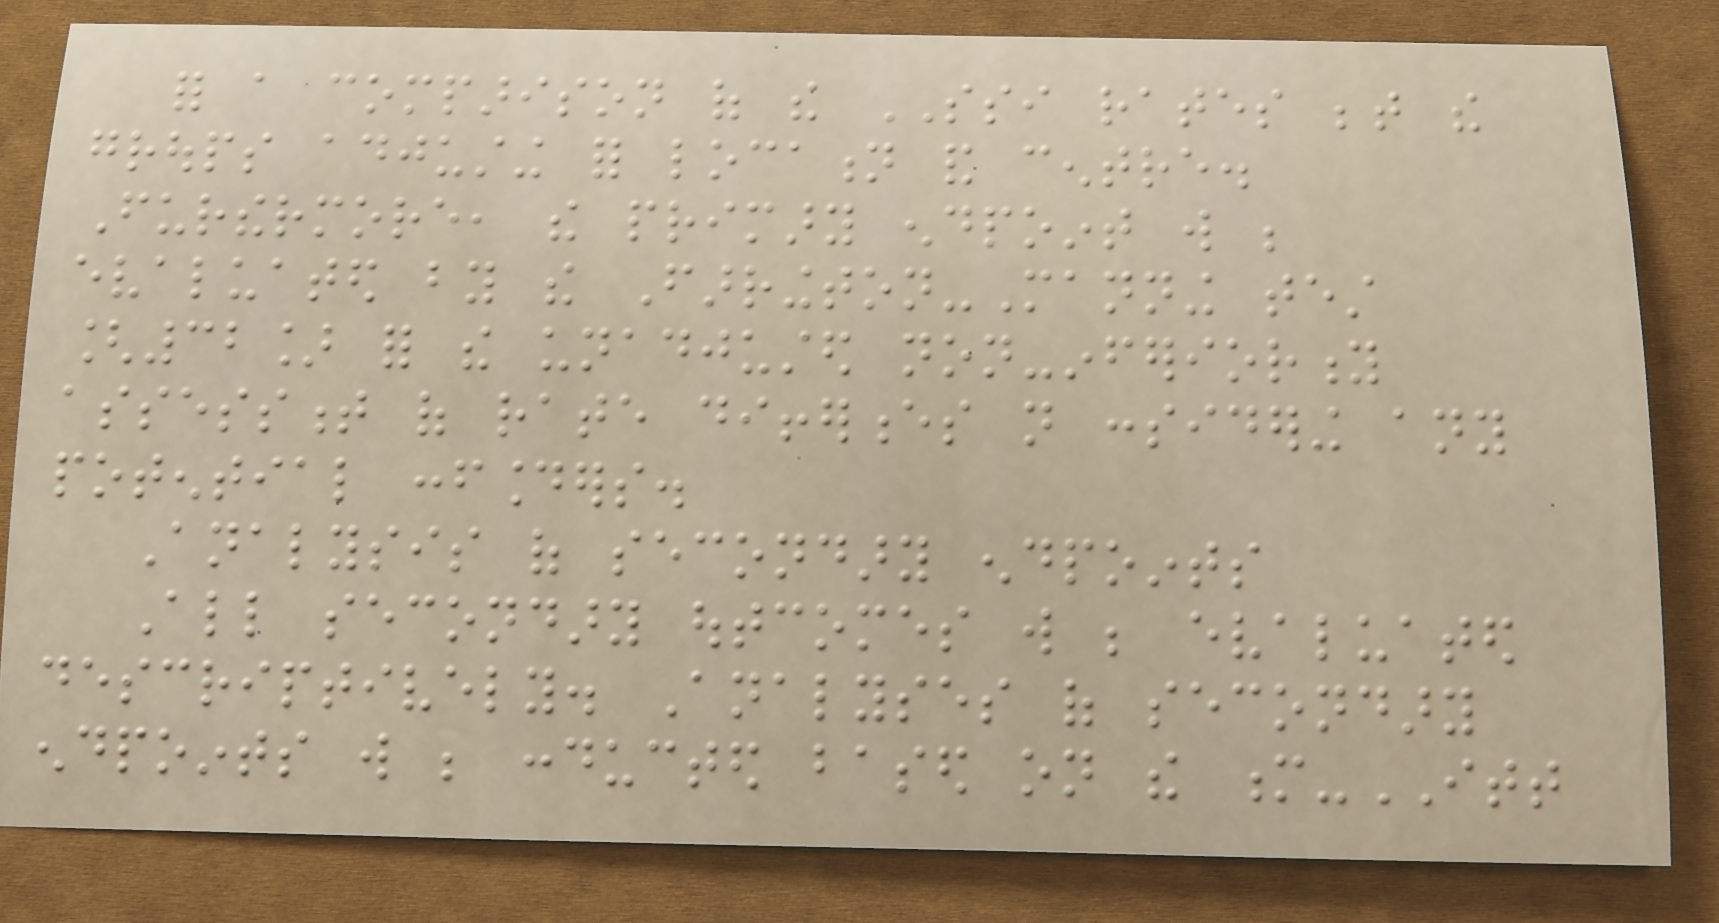for a comparison of the SSI rates between the
groups adjusting for location and centre.
Furthermore, the primary endpoint will be
evaluated by the Farrington-Manning test
[32] for the unadjusted non-inferiority
assessment of rate differences not considering any
potential confounders.
Analysis of secondary endpoints
All secondary outcomes will be evaluated
descriptively. Analyses of secondary
endpoints will be conducted based on the m-ITT
